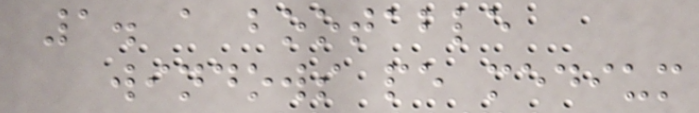1. a bootable
windows pe medium
